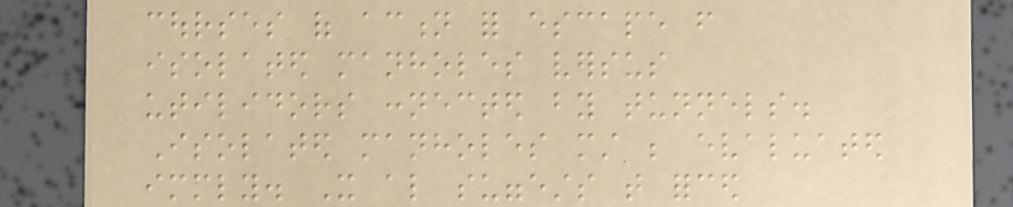courses of action for escape from
isolated manholes versus
utilidors connected by tunnels.
Isolated manholes must be evaluated
immediately. It also suggests that forced
